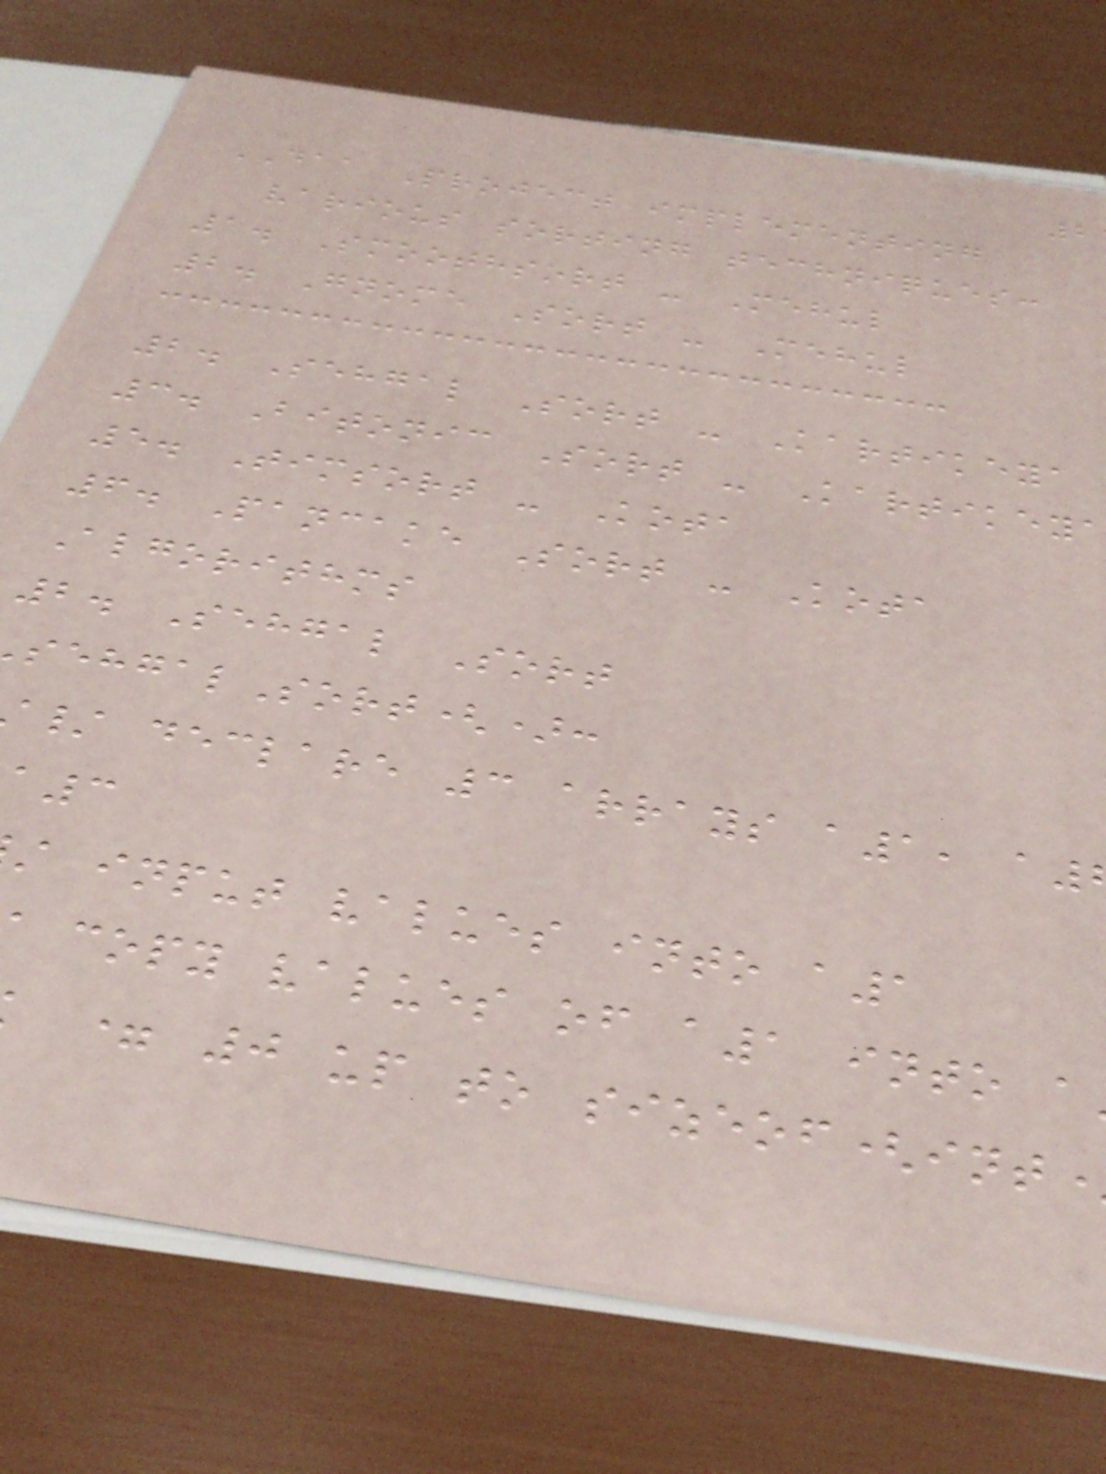DAA Project implementing
various sorting techniques:
1. Smoothsort - Mehul
2. Gnome Sort - Mehul
2. Sehgal Sort - Kartikeya
3. Bitonic Sort - Kartikey
5. Timsort - Kota
6. Pancake Sort - Kota
Algorithms
2. Sehgal Sort
ehgalSort():
/ declare 3 arrays a1, a
a3
input values into a1
copy values of a1 into a
= 0 up to sizeof(int
